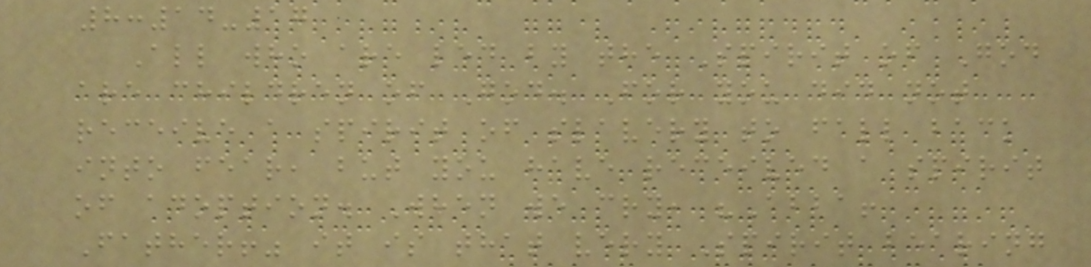8:14-17
All who are led by the Spirit of God
are children of God. For you did not
receive a spirit of slavery to fall back
into fear, but you have received a spirit
of adoption. When we cry, "Abba!
Father!" it is that very Spirit bearing
